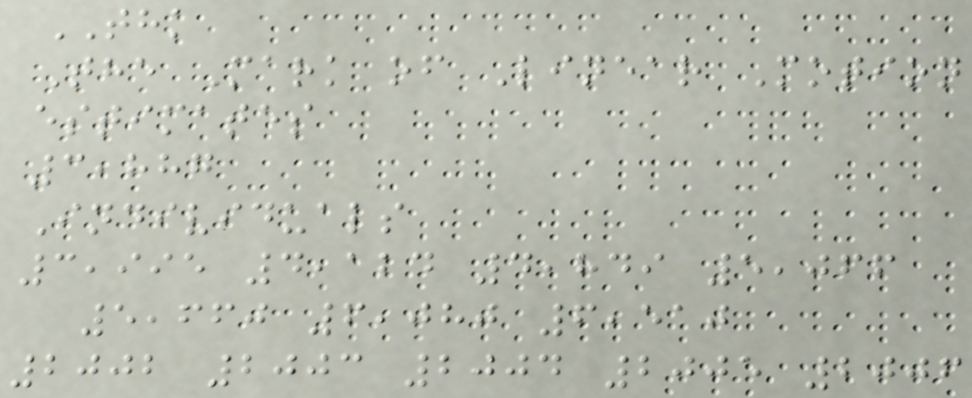THK
The Mark of Linear Motion
estimates
3,887
Individuals
3,995 4,124 4,849 5,066
5,660 6,080 6,510
2002 2003 2004 2005 2006
